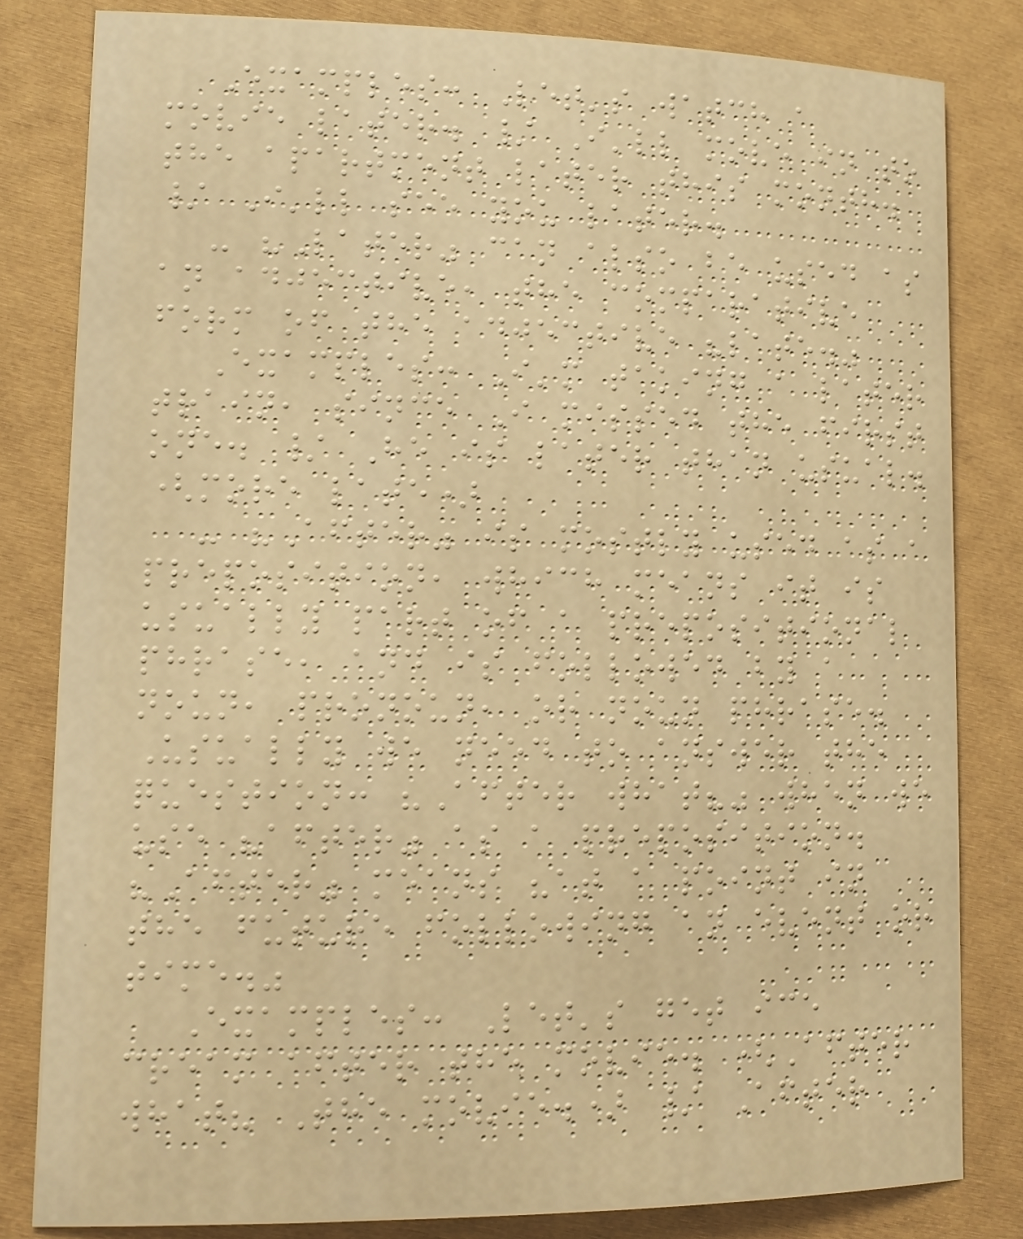Examples: Let's watch a
movie later. / I'll move in to
the apartment later this month.
/ I'll see you later.
- "Later" can also be used as
an adjective, the comparative
form of the adjective "late."
Examples: I'm taking a later
train, since I missed the first
one. / He is later than usual.
(more late)
- "After" is mostly used as a
preposition, which means it is
usually part of a prepositional
phrase, and is followed by a
noun, pronoun, or noun phrase.
Usually we need to answer the
question: "After what?" when we
use "after" as a preposition.
"After" means "at a point in
the future following an event or
time."
Examples: Let's get ice
cream after the movie. (After
what? The movie.) / After
